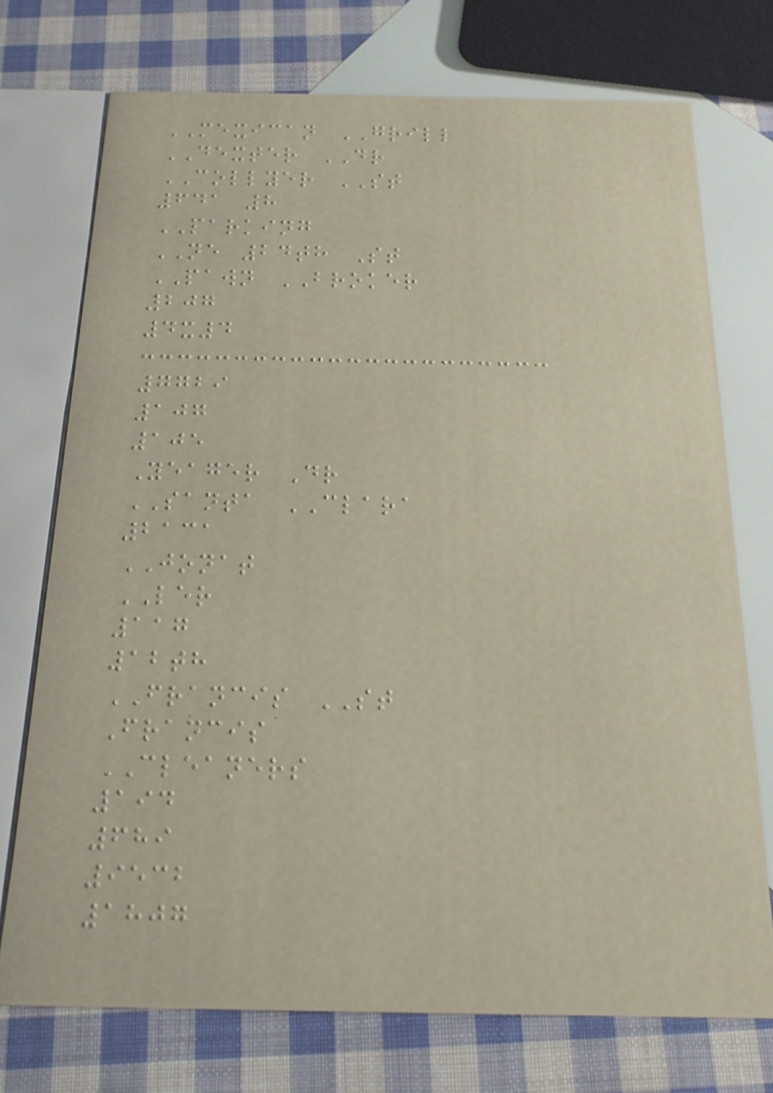MEXICAN GRILL
DEXTER DR
COLLYER ST
641 8
PARKING
NE 24th St
PAWN BROKER
207
4x4
7729
107
105
Yeager Dr
SANTA CLARA
2131
JONAT
LER
117
12th
FRANCIS ST
Francis
CLEANERS
194
689
9532
1807
